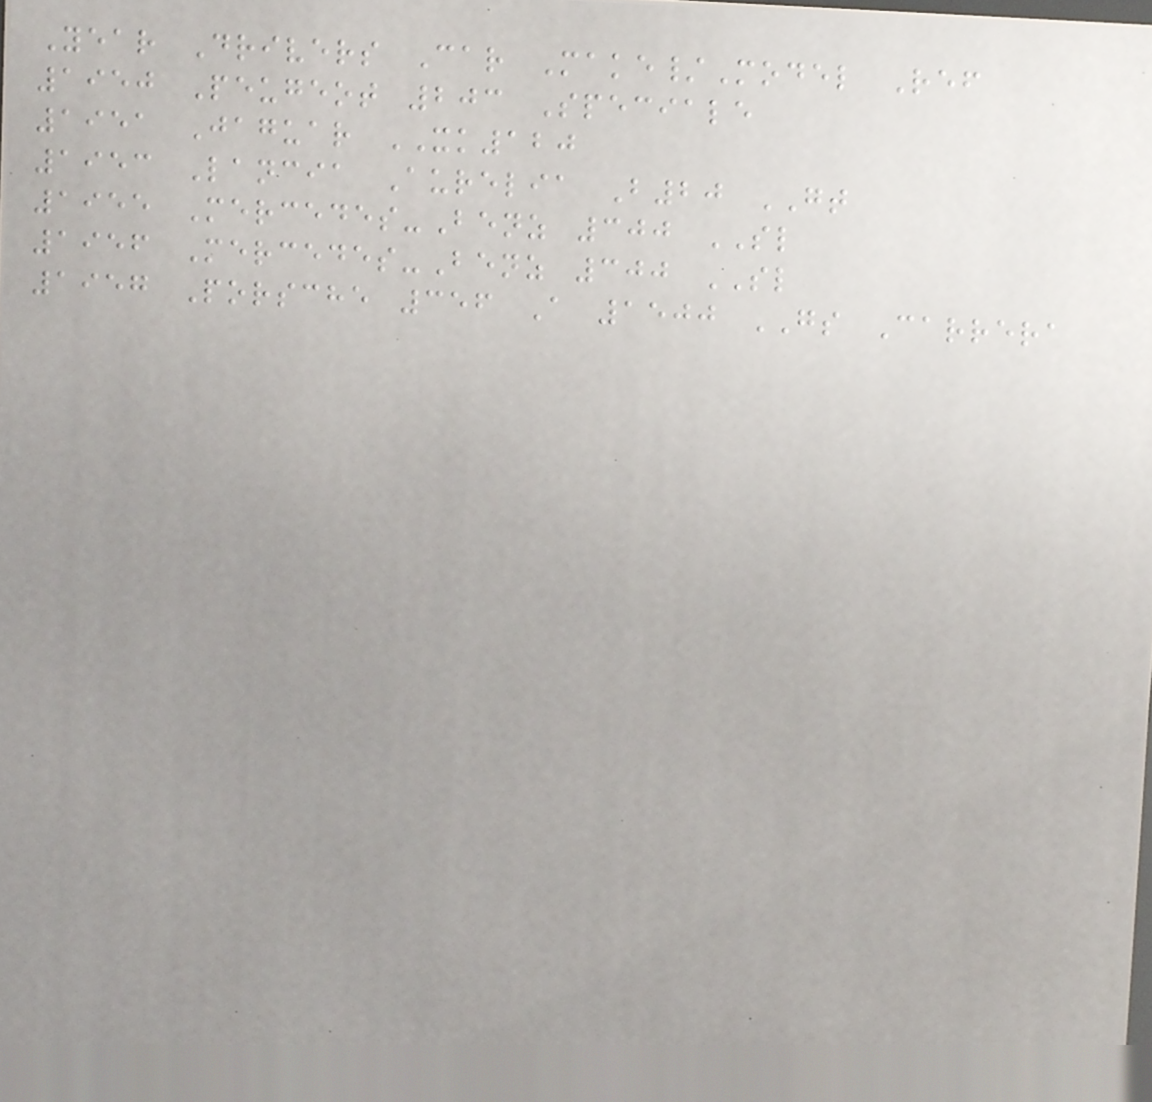Year Drivers Car Make/Model Ref
1950 Peugeot 203 Speciale
1951 Jaguar XK120
1953 Lancia Aurelia B20 GT
1955 Mercedes-Benz 300 SL
1956 Mercedes-Benz 300 SL
1957 Porsche 356 A 1500 GS Carrera
